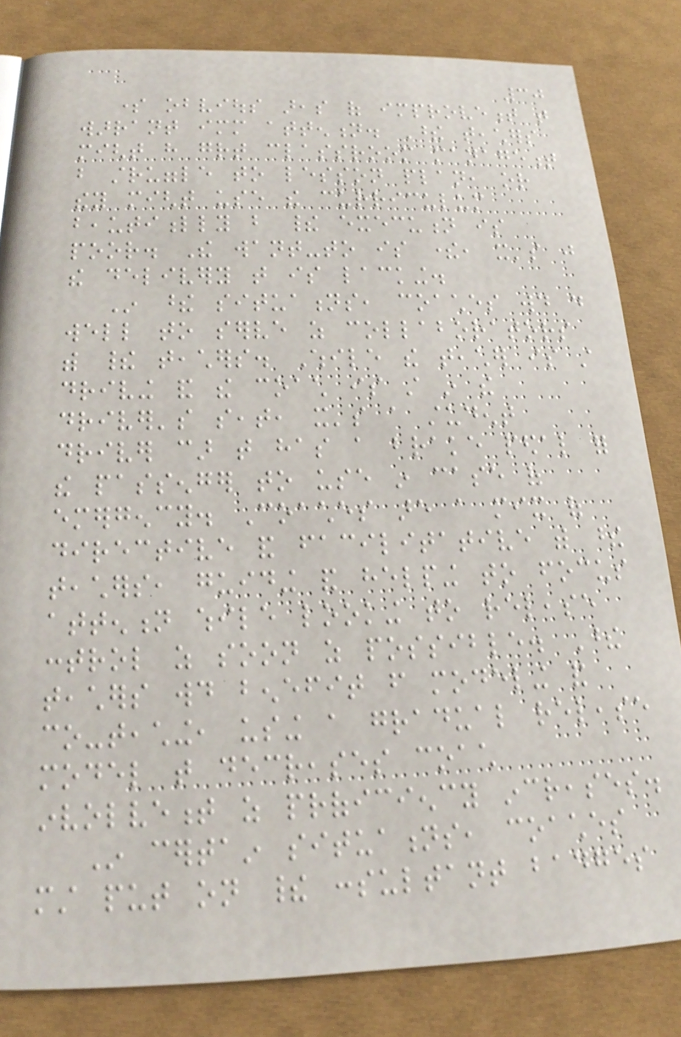30
some obvious areas of improvement that
warrant immediate attention. These teachers
might have great classroom management
but struggle to lesson plan, or
they might use the curriculum
beautifully but their execution is
poor. The want-to is there, it's just
the delivery that is lacking.
In these situations, coaches would do
well to serve as collaborators
with their teachers. While the teacher is still
driving and the coach is still in the
driver's seat, it's a student
driver car that has a brake pedal for
the passenger to use in case of
emergency. Coaches are a mix of
directive and facilitative with these
teachers, guiding and helping to focus
attention while looking to release
control as soon as possible. These
teachers would benefit from modeling and
co-teaching, using a gradual release
model that decreases coach
involvement as proficiency increases.
In certain situations, coaches
must put on their consultant badges
